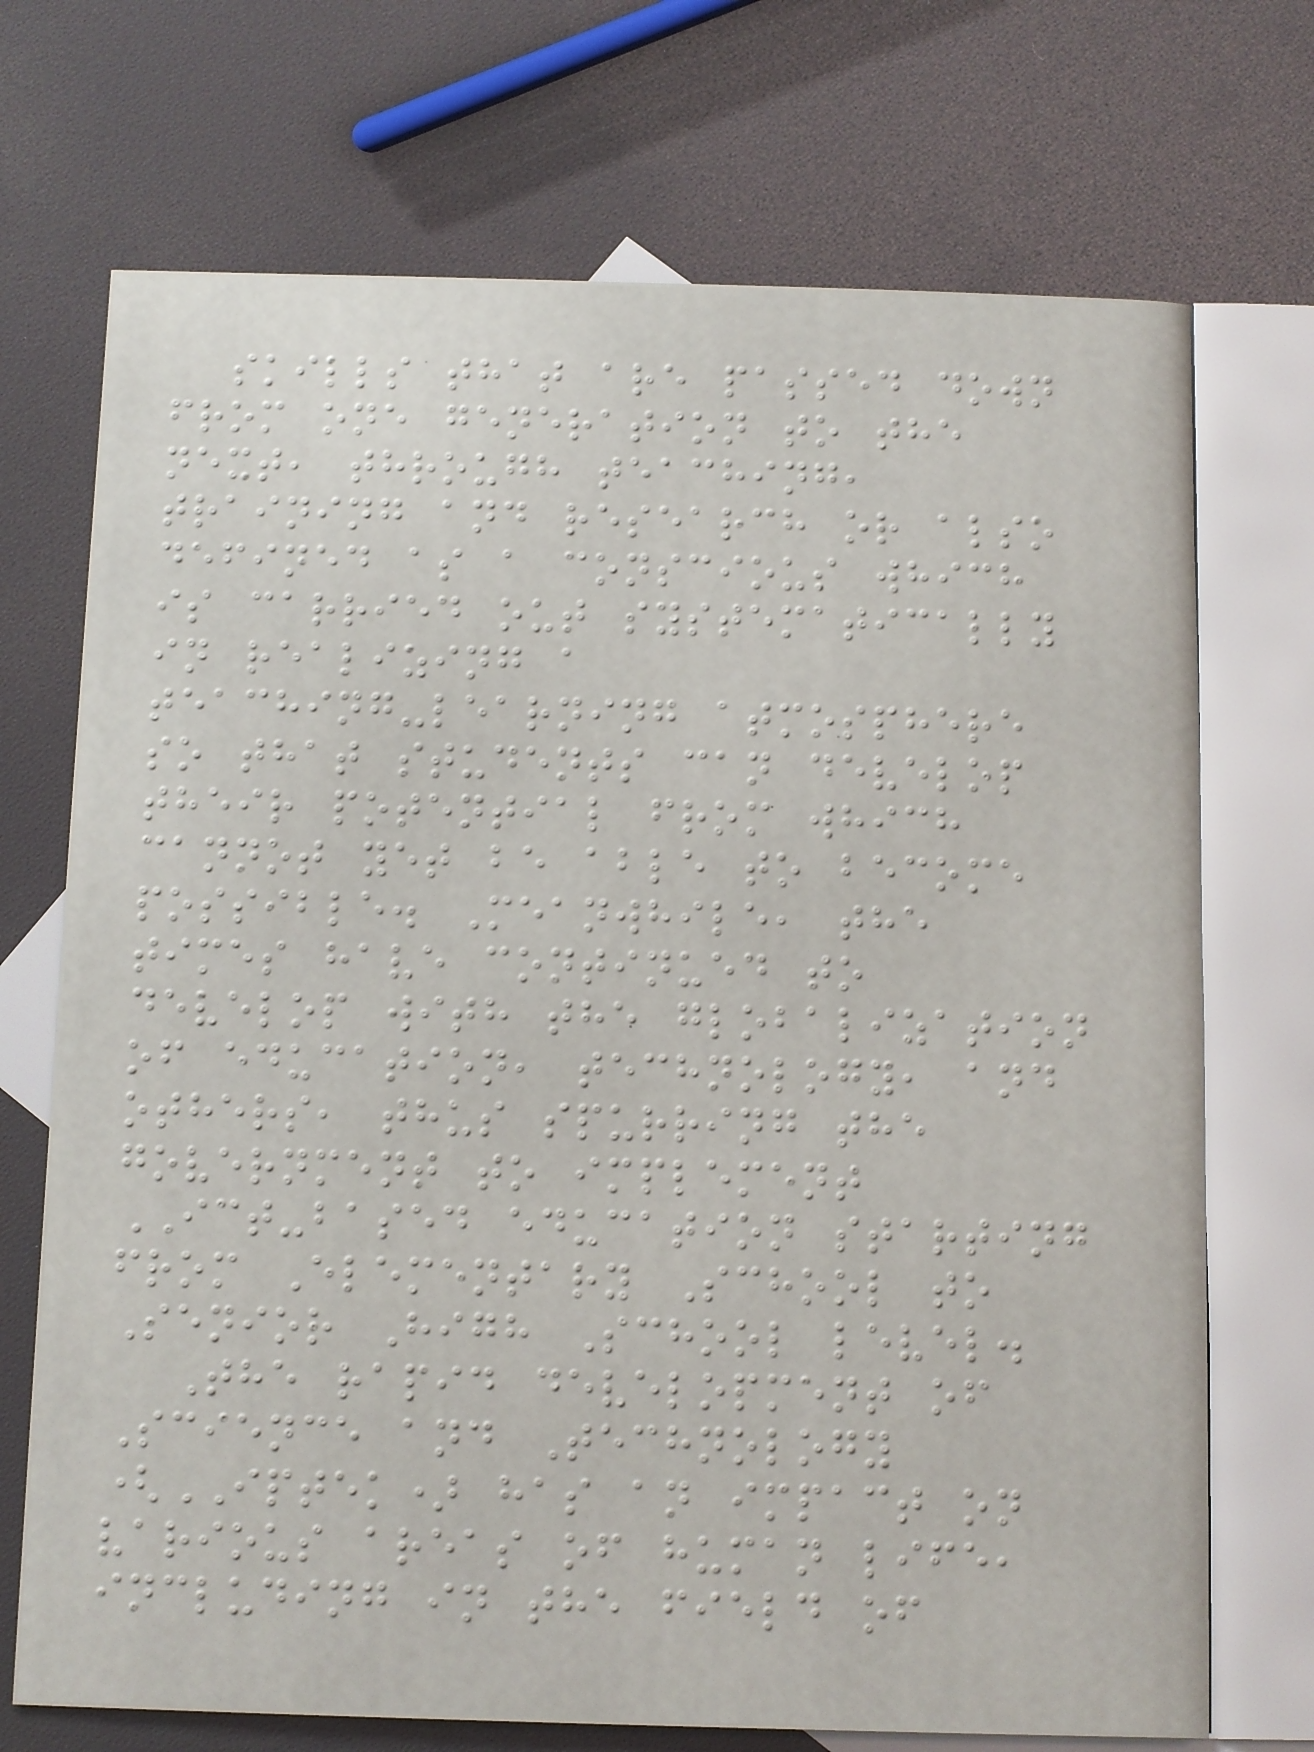skills that are passed down
from one generation to the
next, through teaching,
training and research or also
defined as a conscious which
is carried out systematically
in realizing a
teaching-learning atmosphere
so that students can develop
their potential from which
cannot yet be able to become
possible. Meanwhile, the
times have continued to
develop with the globalization
of education, technology, and
others, thus spurring the
government to implement
ICT-based education starting
from Elementary School to
Senior High School level.
The rapid development of
Science and Technology
(IPTEK) has an impact on
various areas of human life,
including in the field of
